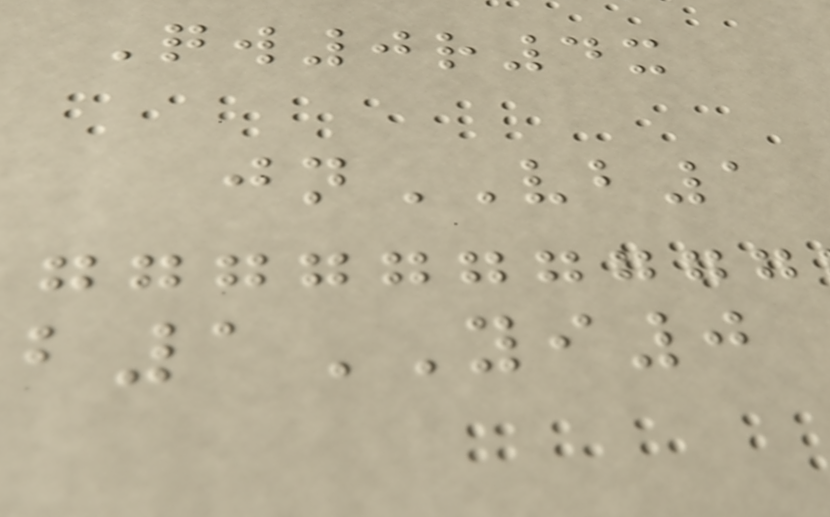Qw0r4x
jnVB1
b1YI0
